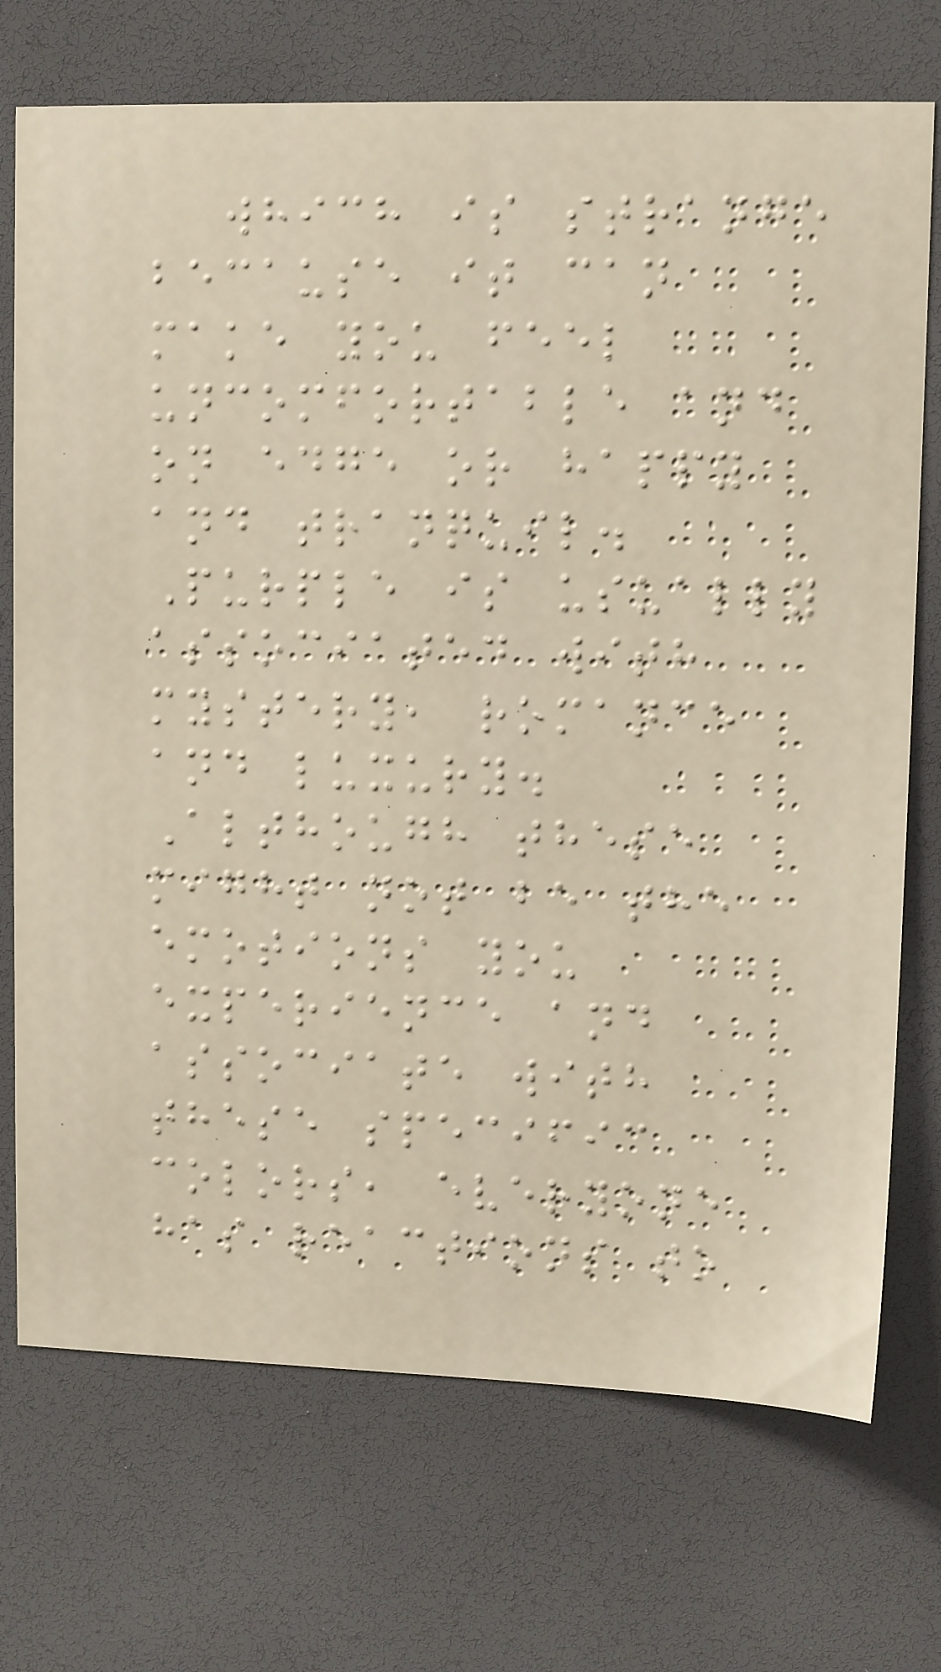which is strange
because it can
make you feel
uncomfortable and
on edge or happy
and tranquil.
Purple is usually
associated with
mystery, romance
and luxury.
Although these
might not be the
emotions you
experience and
associate with
these specific
colors, everyone
has reactions to
